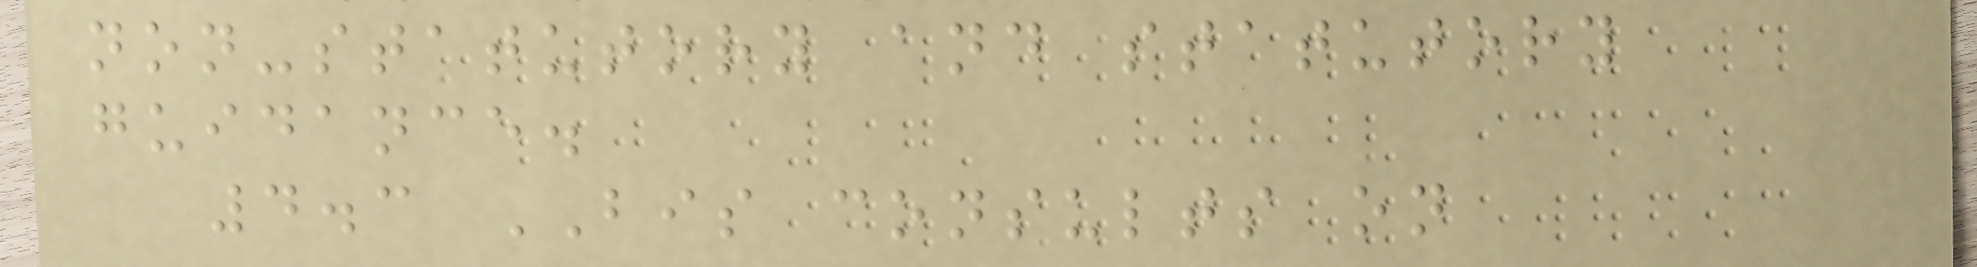non-statutory and statutory
guidance.
4.3 BIS consults on
